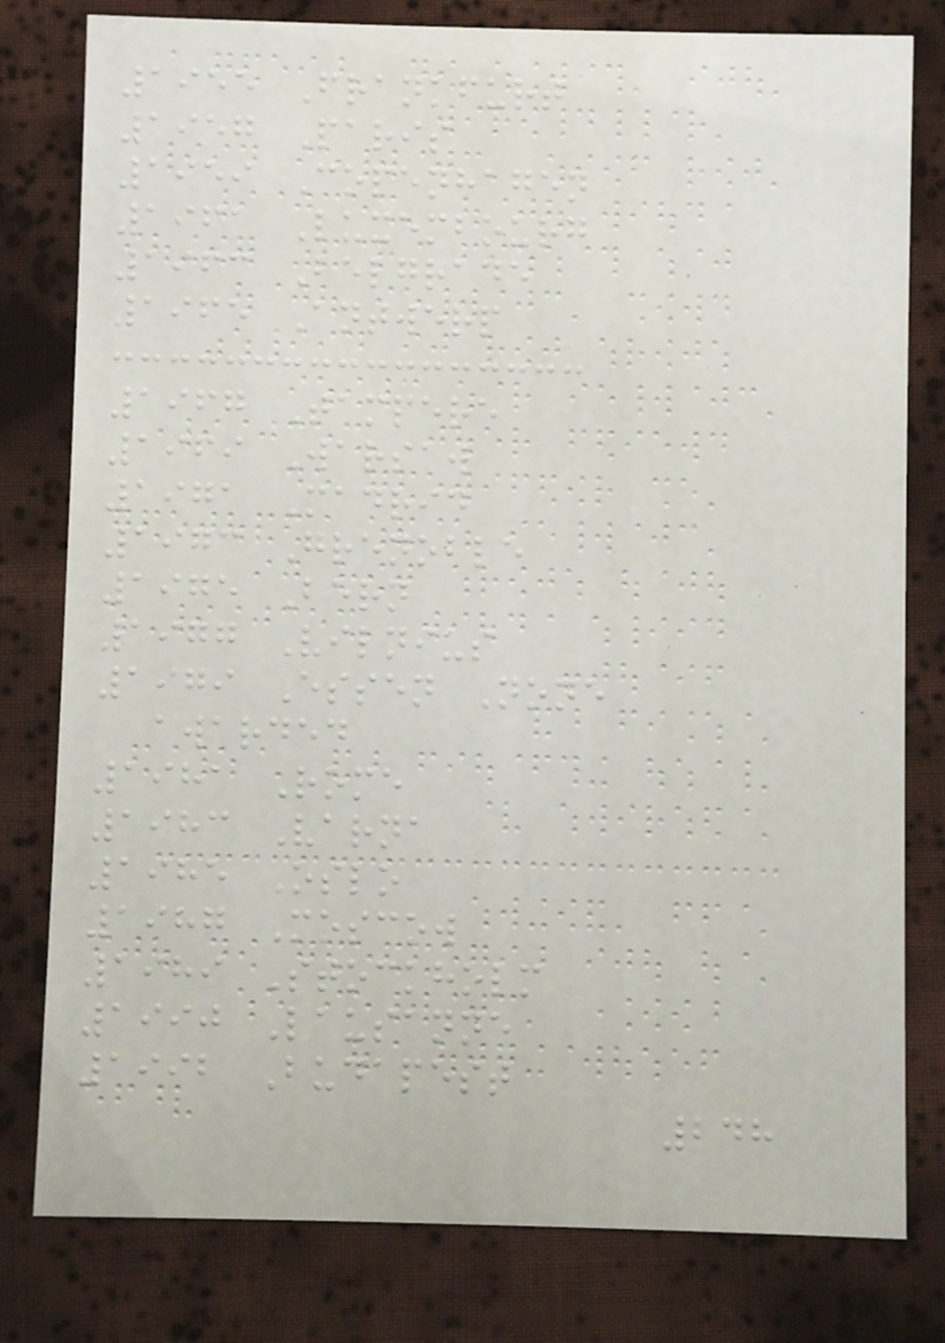1955 Frankfurt
1957 Paris
1959 Copenhagen
1961 Luxembourg
1963 Belgrade
1965 Antwerp
1967 Tampere
1969 Warsaw
1971 Madrid
1973 Grenoble
1975 Bern
1977 Vilnius
1979 Essen None
awarded
1981 Rome
1983 Varna
1985 Oslo
1987 Moscow
1989 Stockholm
1990 Lausanne
1992 Budapest
248
